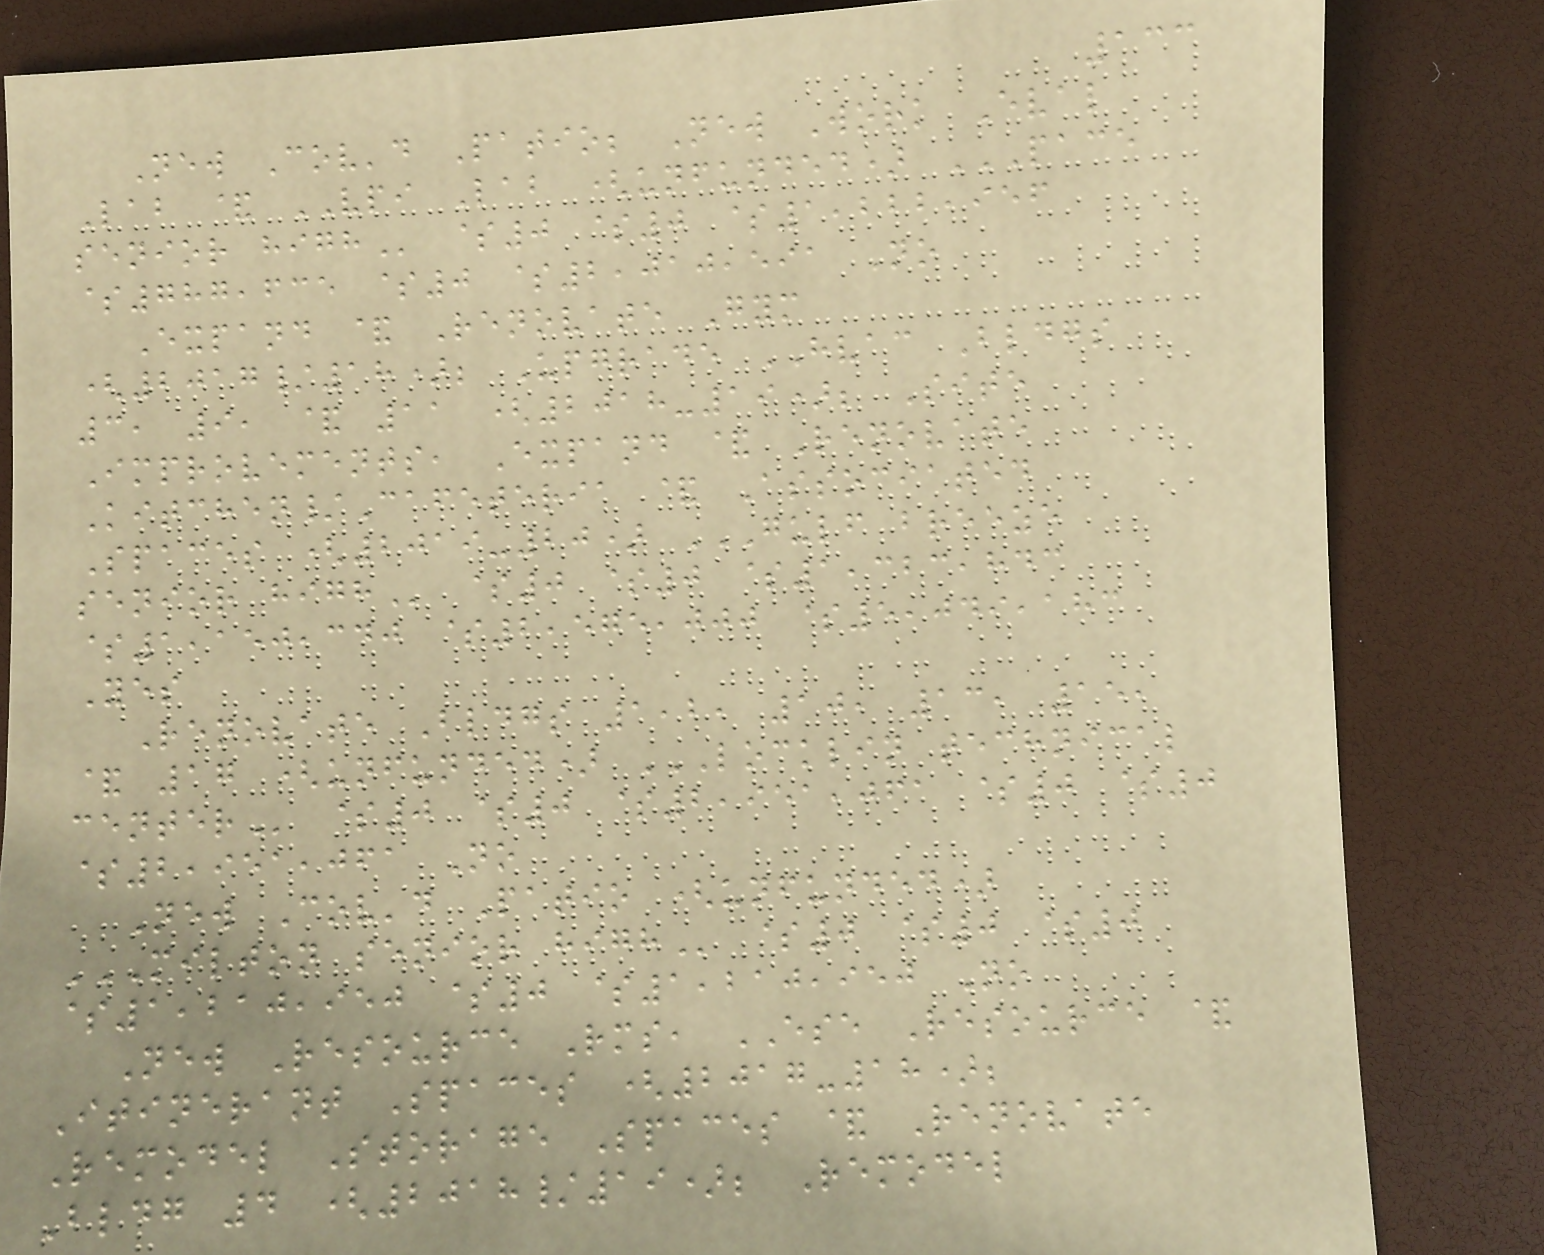133
New Cov'd Patio; New Work Eval
Lab & VPI Lab (unfunded) PACE
SENIOR HIGH $0 $0 $1,222,956
$787,635 $0 $2,010,591 No
Expand & Renovate Gym
(2017/18); Upgrade HVAC Bldgs
3, 9, & 11 (2018-19); Site
Improvements, Expand & Renovate
Kitchen/Cafeteria & Associated
Spaces (2019-20) GULF BREEZE
SENIOR HIGH $0 $0 $1,323,843
$1,150,340 $2,575,000 $5,049,183
Yes
Renovate Bldgs 1,2, 10, 13, 15,
& 17 (unfunded) LOCKLIN TECHNICAL
CENTER $0 $0 $2,951,061 $0 $0
$2,951,061 No
New Cov'd Patio (unfunded)
MILTON SENIOR HIGH $0 $0 $0
$1,210,950 $0 $1,210,950 No
New Resource Rms, ESE Resource &
Itinerant Spaces (2017-18);
Remodel Storage Spaces & Renovate
Bldg 4 (2018/19); Remodel
